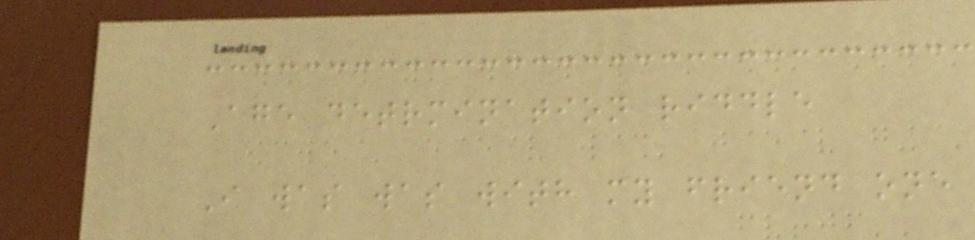Age detrmination riddle
I was was with my friend one
